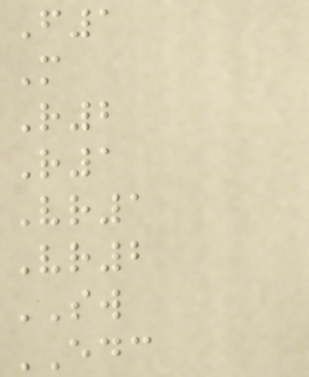F1
M
R2
R1
Vr1
Vr2
SW
EDC
